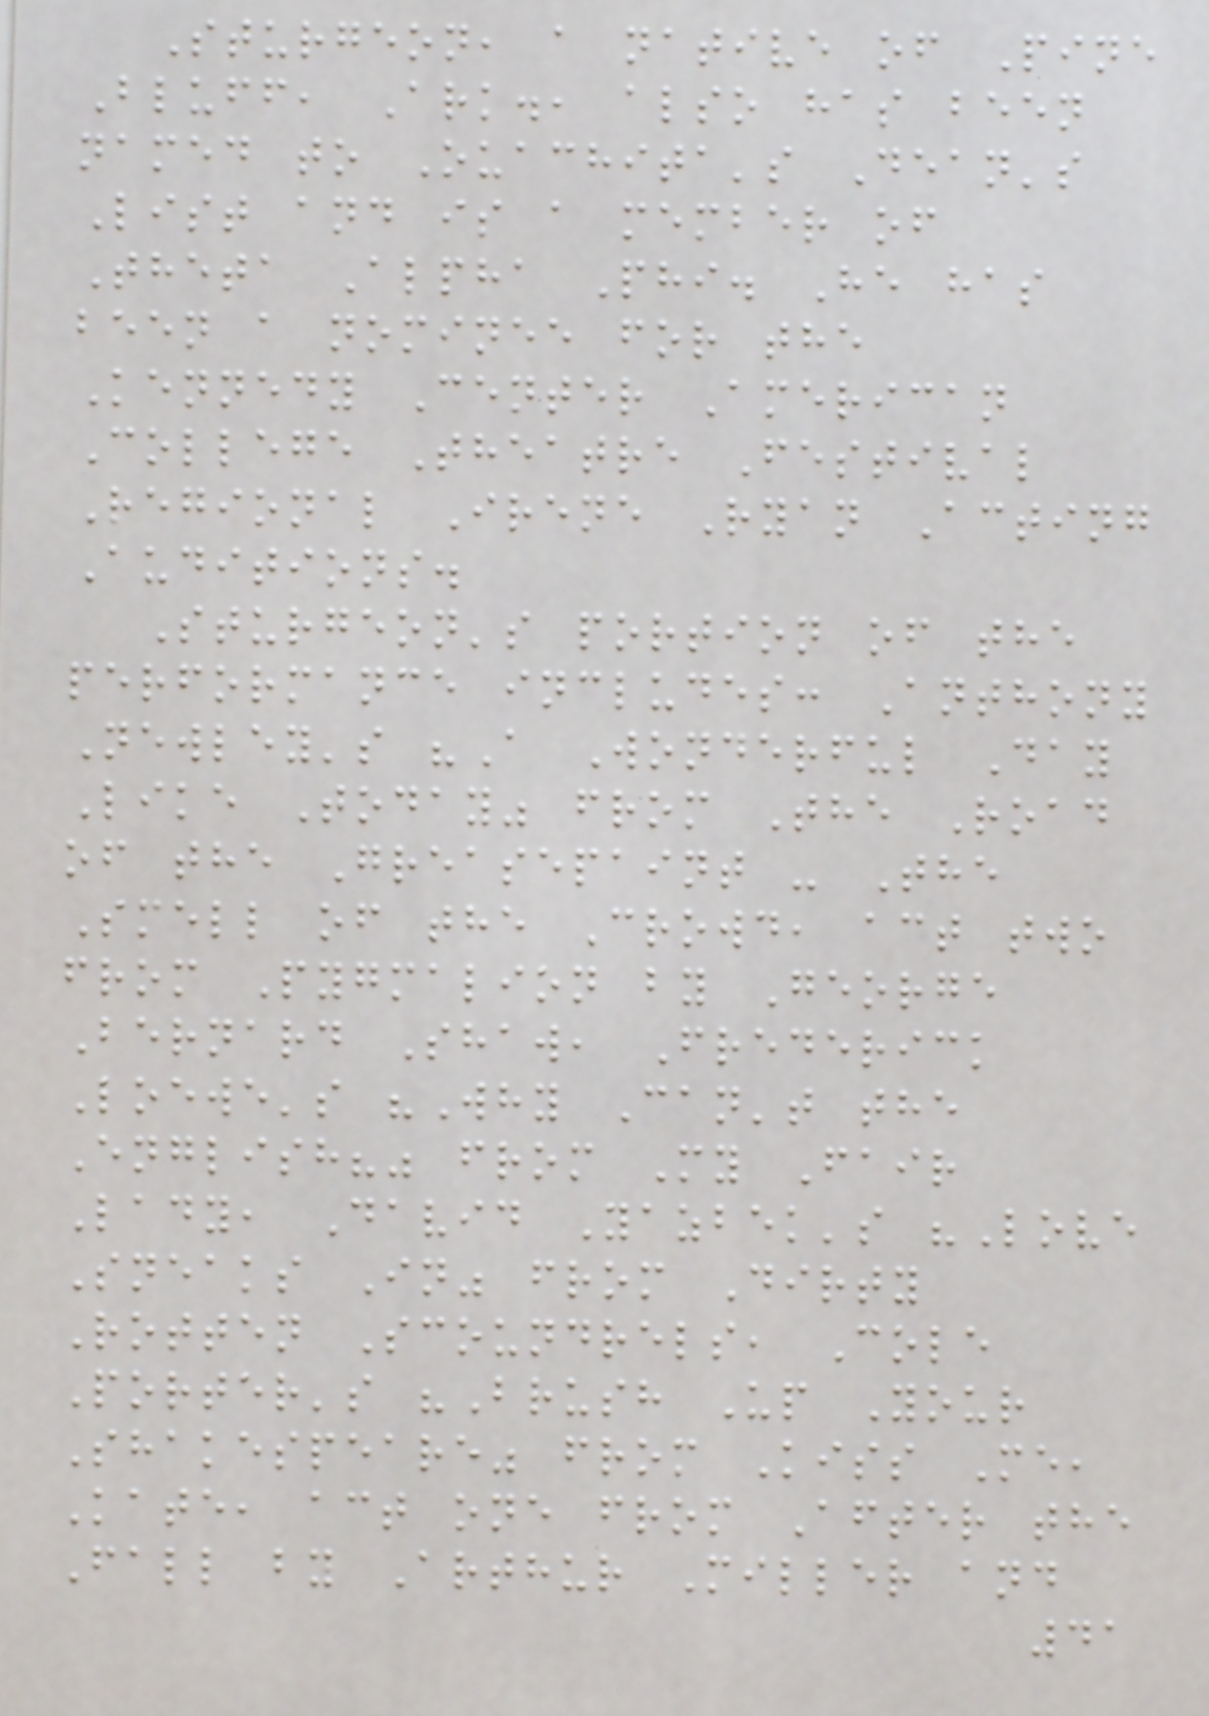Sturgeon, a native of Pine
Bluff, Ark., also has been
named to Ouachita's Dean's
List and is a member of
Theta Alpha Phi. He has
been a nominee for the
Kennedy Center American
College Theatre Festival
Regional Irene Ryan Acting
Auditions.
Sturgeon's portion of the
performance includes: Anthony
Newley's "A Wonderful Day
Like Today" from The Road
of the Greasepaint - The
Smell of the Crowd, act two
from Pygmalion by George
Bernard Shaw, Frederick
Loewe's "Why Can't the
English?" from My Fair
Lady, David Yazbek's "Love
Sneaks In" from Dirty
Rotten Scoundrels, Cole
Porter's "Brush Up Your
Shakespeare" from Kiss Me,
Kate, act one from After the
Fall by Arthur Miller and
41
